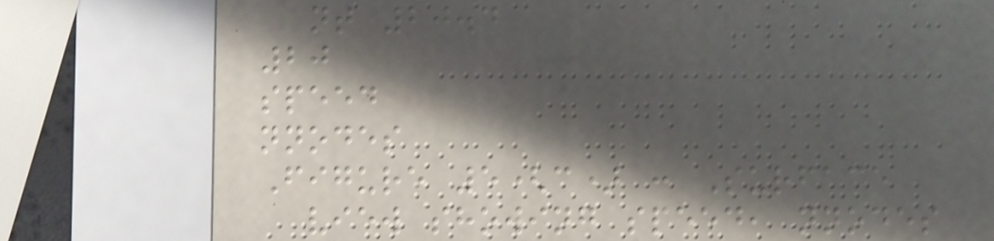nt 20.4
20
speed
nnodes
Figure 5(c) : Surface
view showing speed, nnodes
